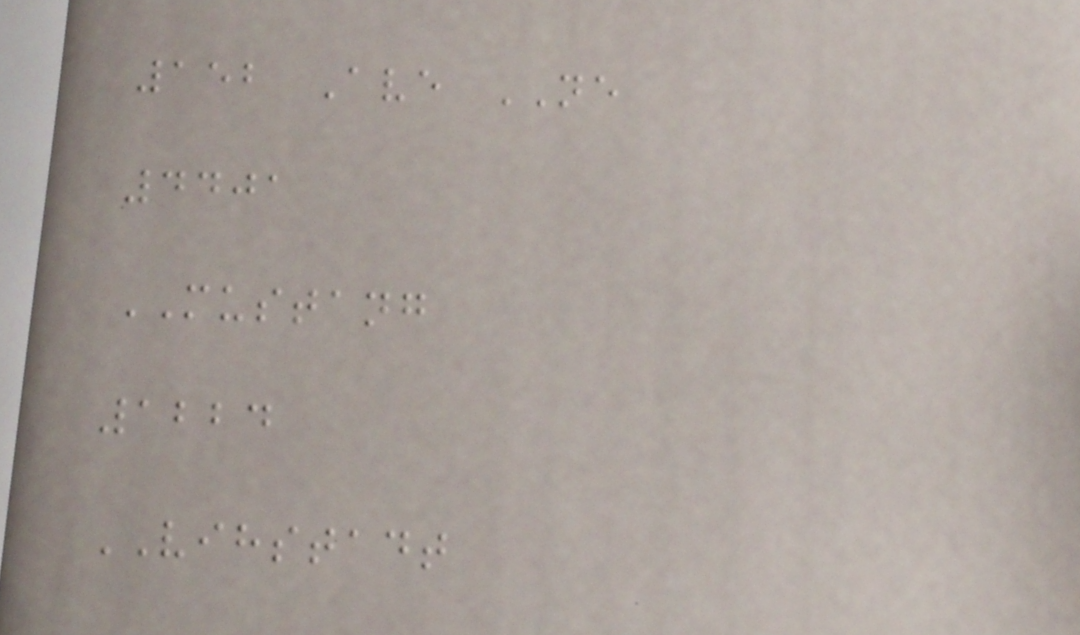152 Ave NE
4401
MUSTANG
1224
VIHSTADT
